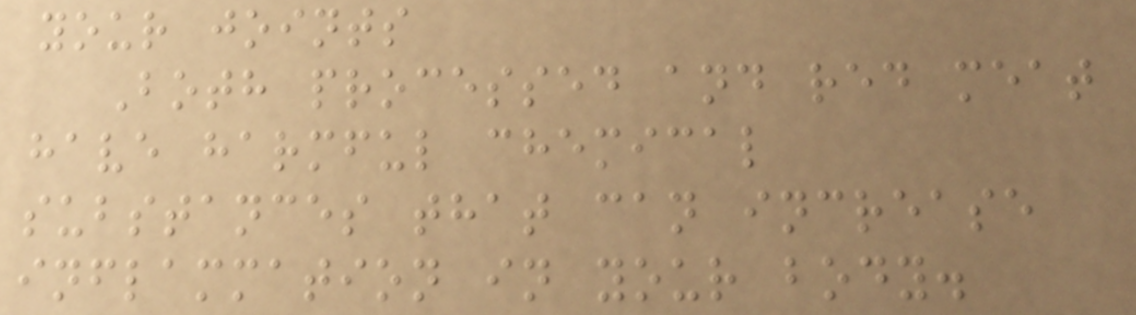your joints
Both processed and red meat
have harmful chemical
substances that can increase
inflammation in your body.
